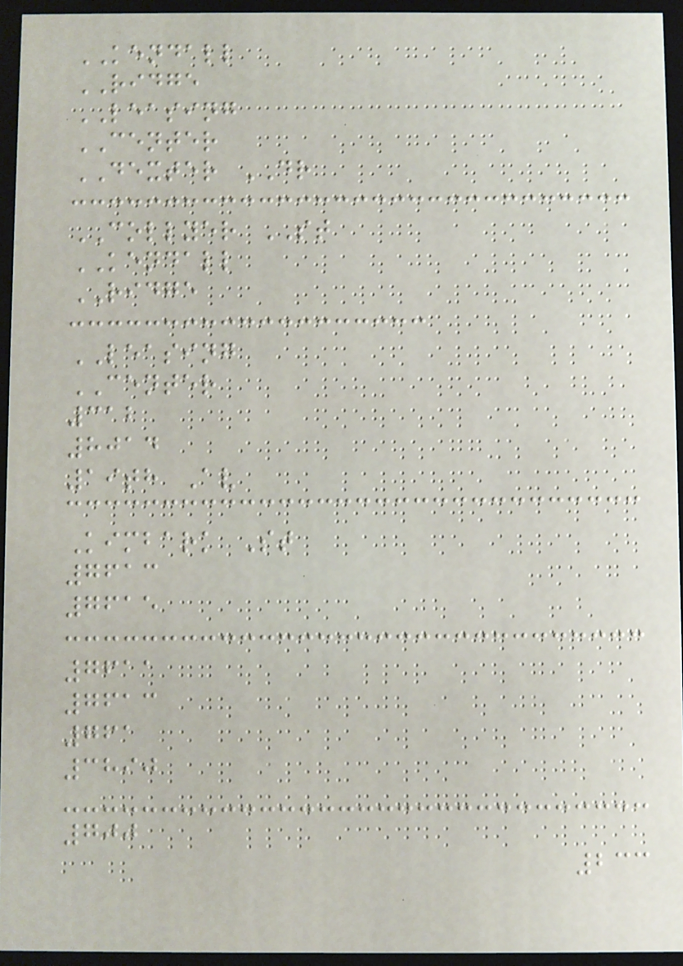KENDALL
RIDGE
LEASING
CENTER
DEXTER DR
COLLYER ST
KENDALL
RIDGE
LEASING
CENTER
312
8014
19th Av
Kimbark St
7613
7615
7611
7613
761
3890
700
233
